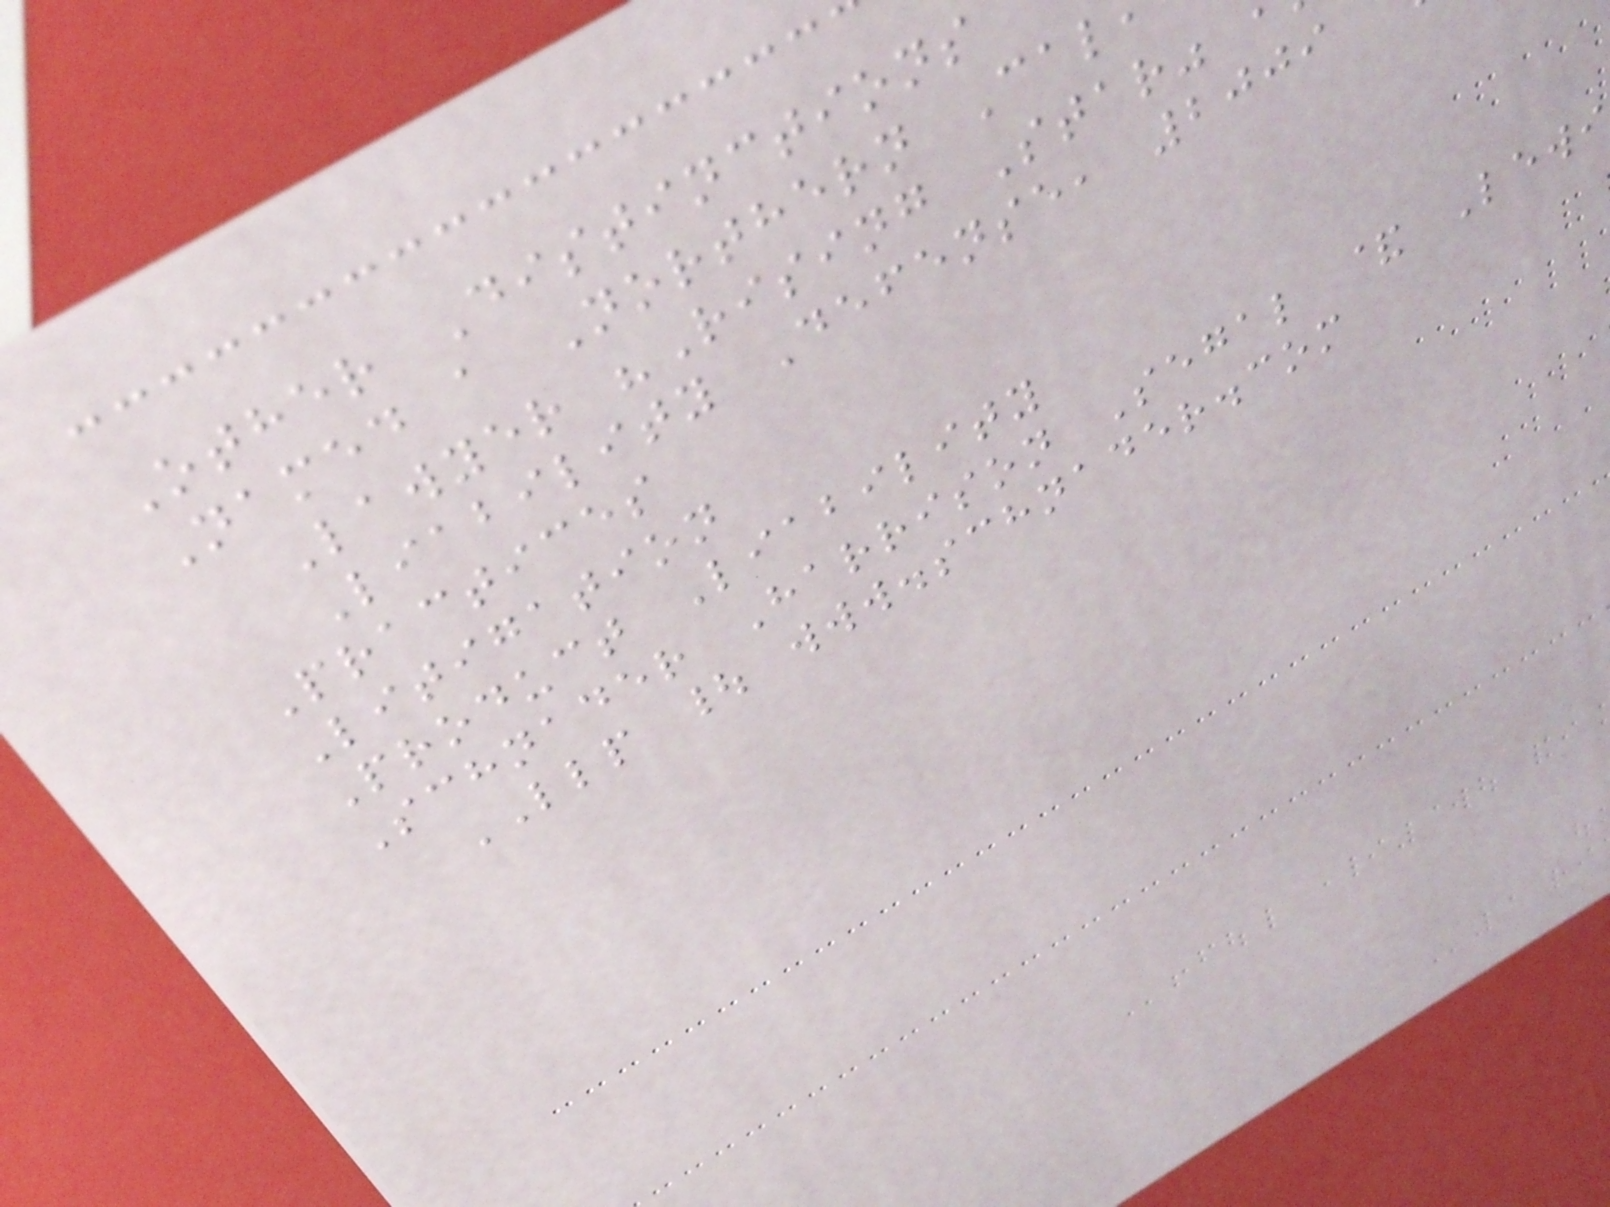Other Distinctions
Named a Northern Cal
Lawyer "Rising Star"
Liability Defense, 2009
Practices
Litigation
Product Liability
Schnader Harrison Segal & Lewi
LLP | www.schnader.com
